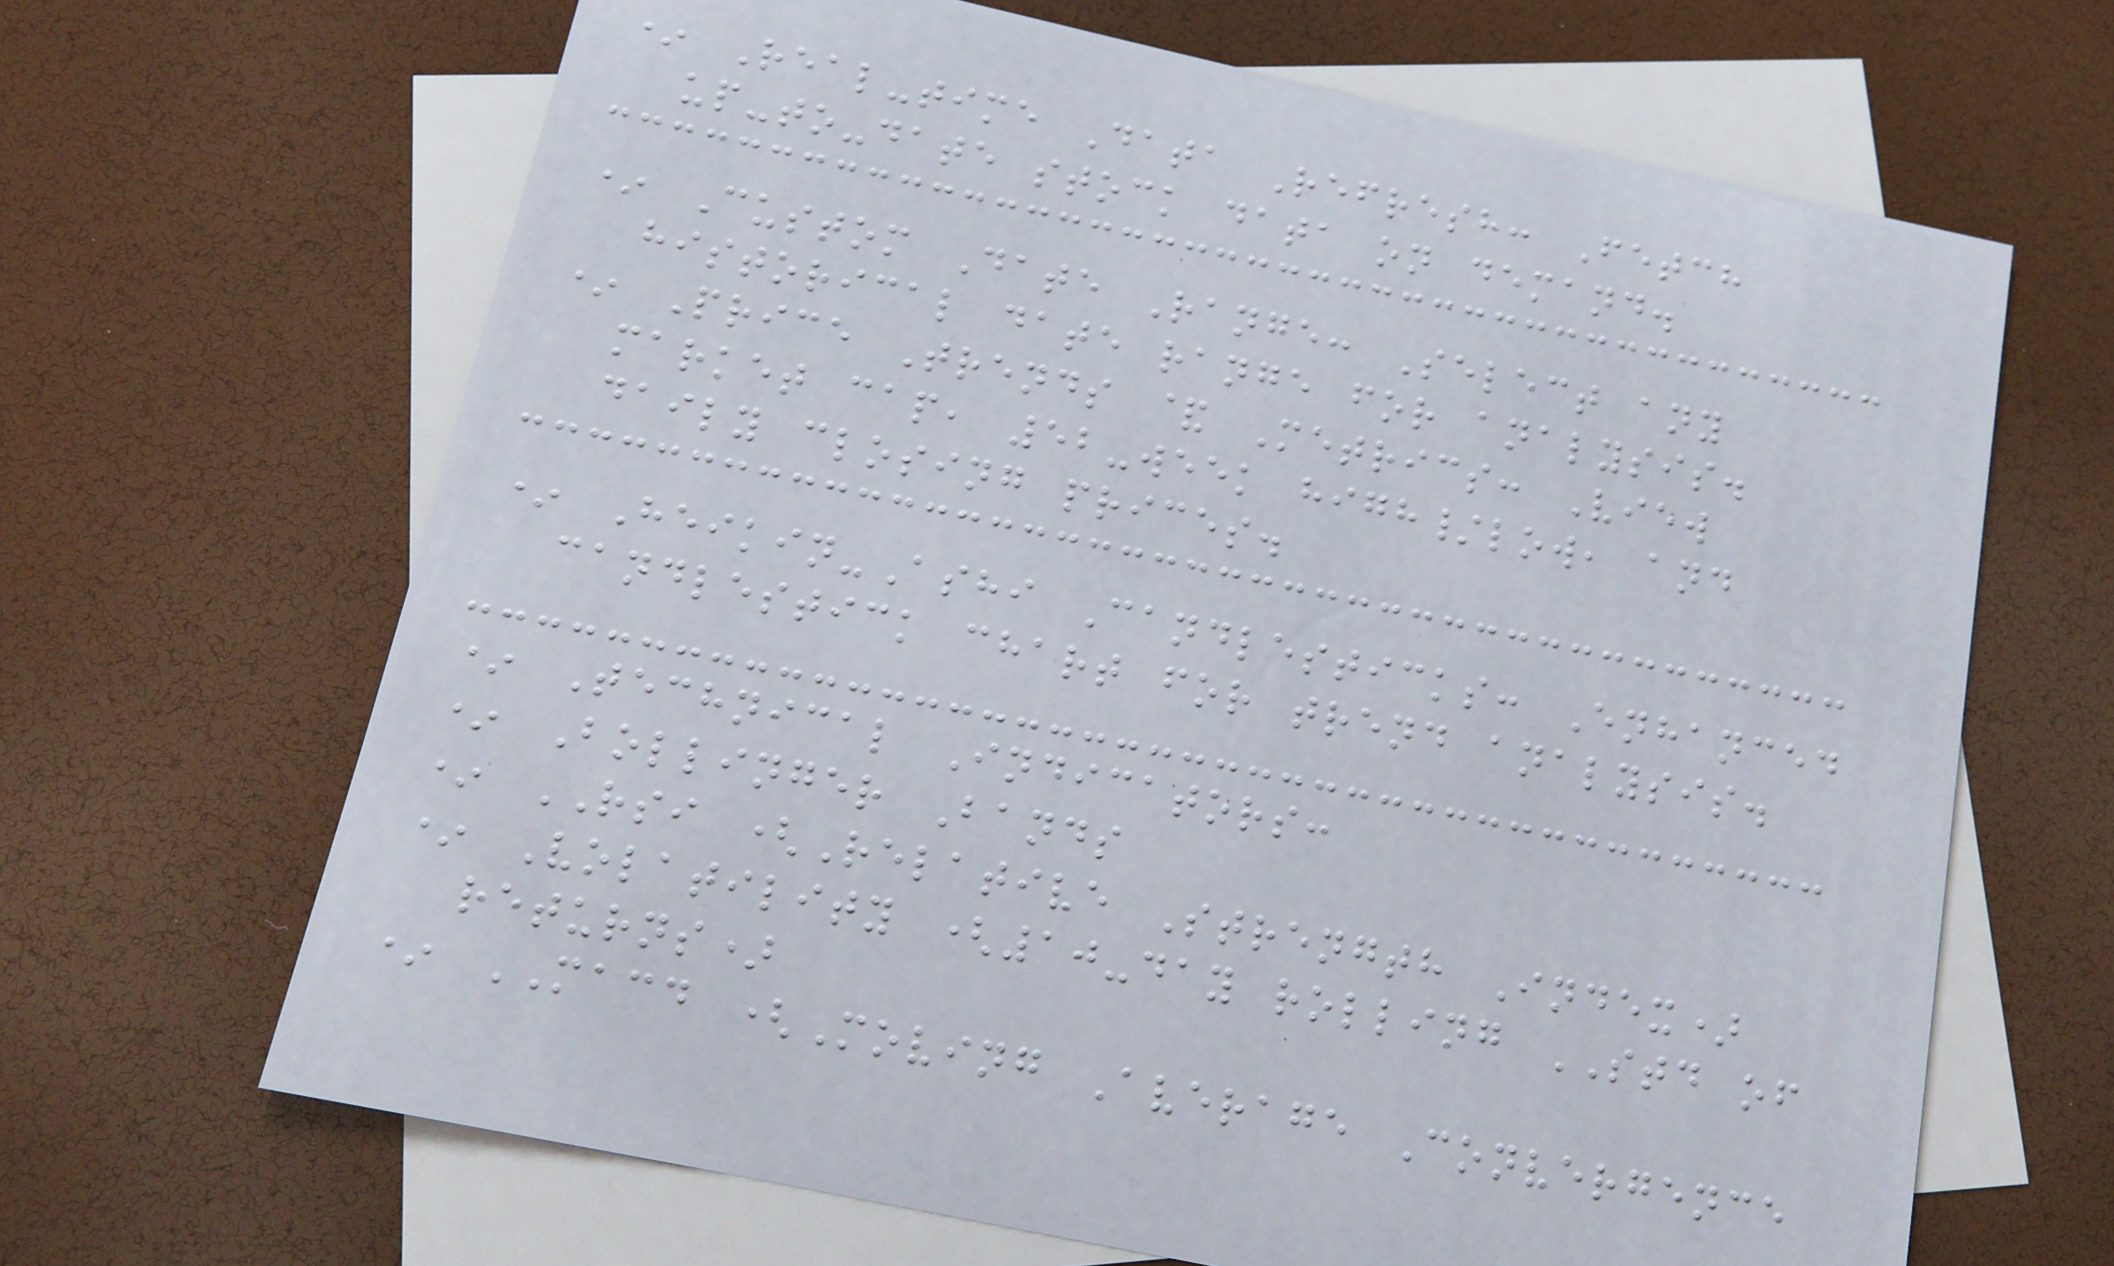* Real-time Data Refresh: Fetch
up-to-date stock data on demand.
* Custom Date Range: Select any
historical date range for analysis.
* Price Trends & Metrics: View
market cap, 52-week high/low, and
daily closing prices.
* Heikin-Ashi Candlesticks: Enhanced
candlestick chart for trend analysis.
* Technical Indicators:
* Bollinger Bands
* RSI (Relative Strength Index)
* Volatility (10-day rolling STD of
returns)
* MACD (Moving Average Convergence
